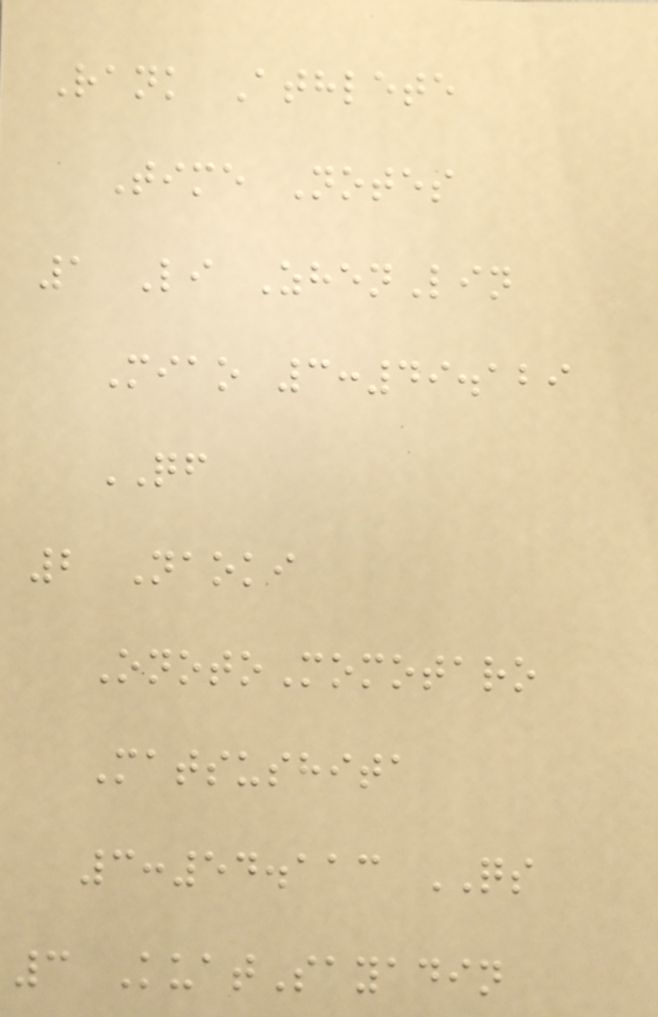Rank Athlete
Time Notes
1 Li ZhenLin
Miao 3:49.129
QF
2 Naoki
OnotoMomotaro
Matsushita
3:54.113 QS
3 KuatSayadin
